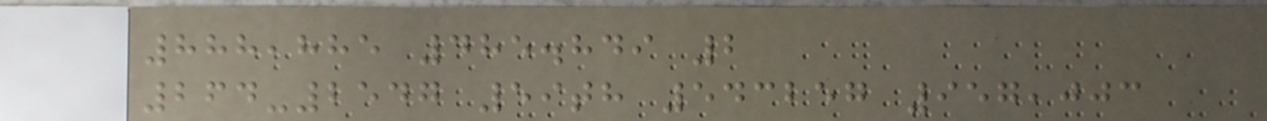888,885 485.849 2
264-2547 59th 543257 957,003
